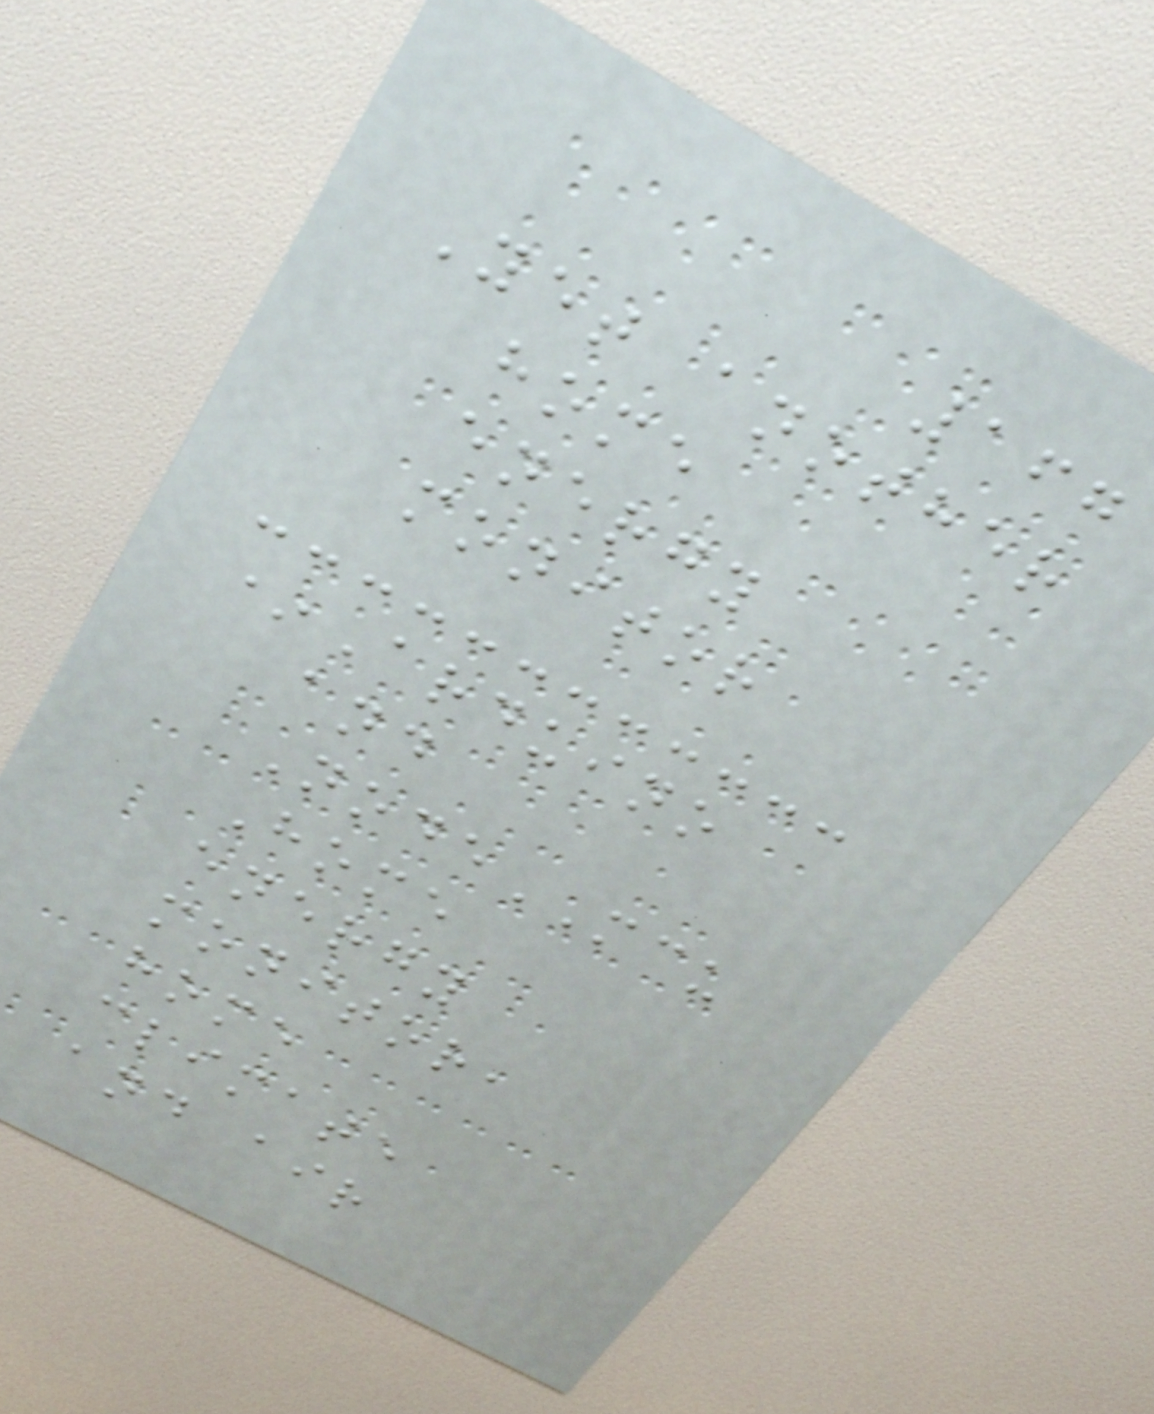167
Yet another
home
energy
monitor
*Arduino
and
NodeMCU
Home
energy
monitor,
home
climate
and air
